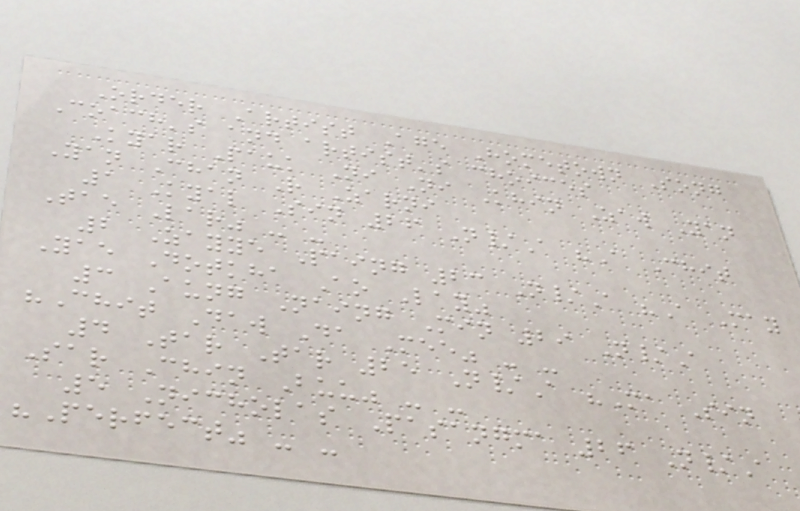Order Artist Age Hometown Song
Coach's and artist's choices
Kyar Pauk Ni Ni Khin Zaw Yan
Yan Chan R Zarni
1 Kyal Sin 26 N/A "A Chit
Tae Lar" - -
2 Zayye Paing 23 N/A "A May
Yae Dotkha Ao Lay"
3 Aung Naing Min 29 N/A
"Chit Daw Da Mee" - -
4 Tar Tar 25 N/A "Ma Sin
Sar Chin Buu" - -
5 Nicholas Pasangma 26 N/A
"Perfect" - -
